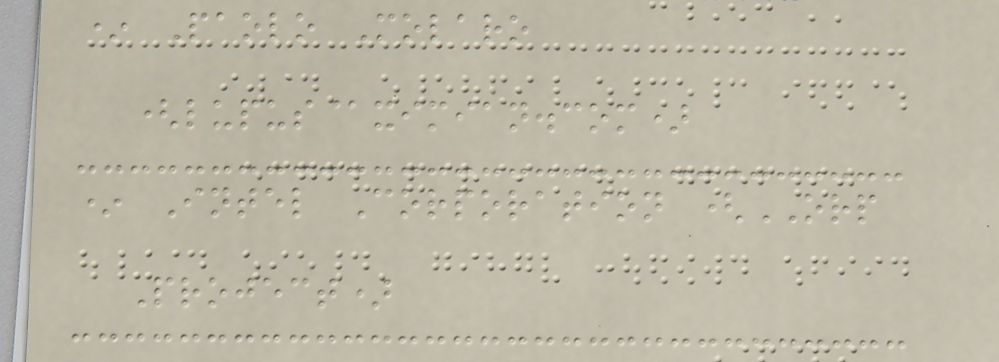* Paolo Molaro
(lupus@ximian.com)
* Intel Corporation (ORP
Project)
